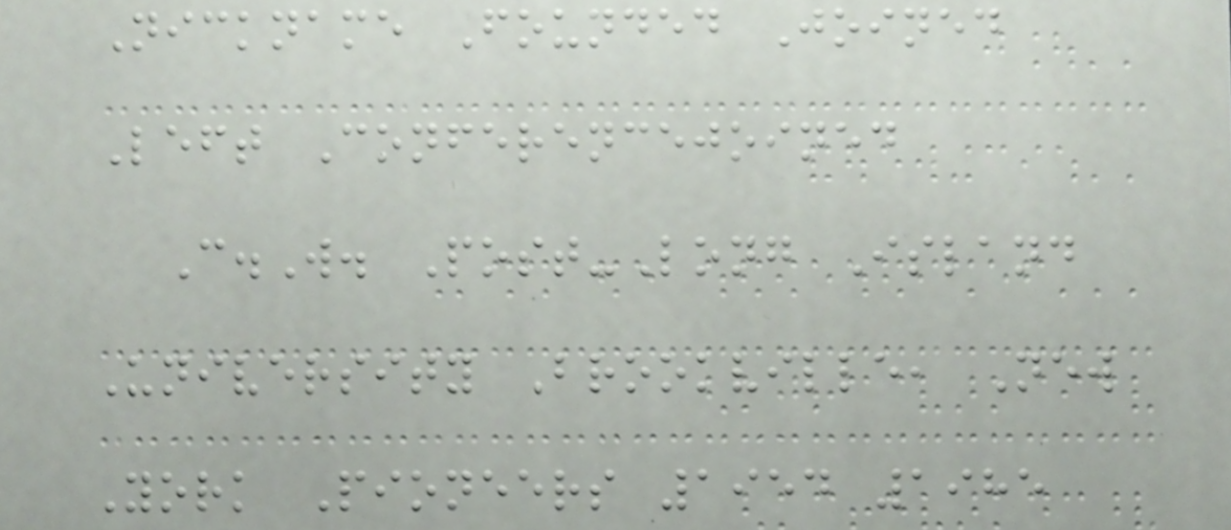Nickname Founded Joined
Left Conferencejoined
C.W. Post-Long Island
University Brookville, New
York Pioneers 1954 1985
